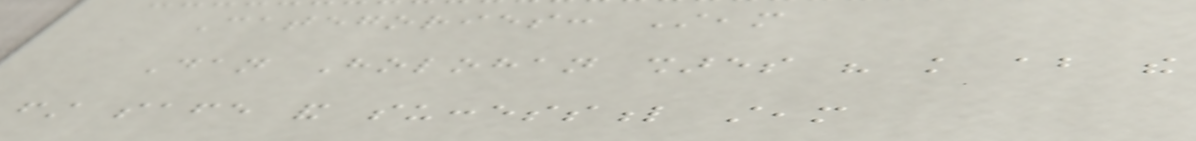Categories: Steam
Dan Holohan shares his knowledge about the
first safe and successful steam
